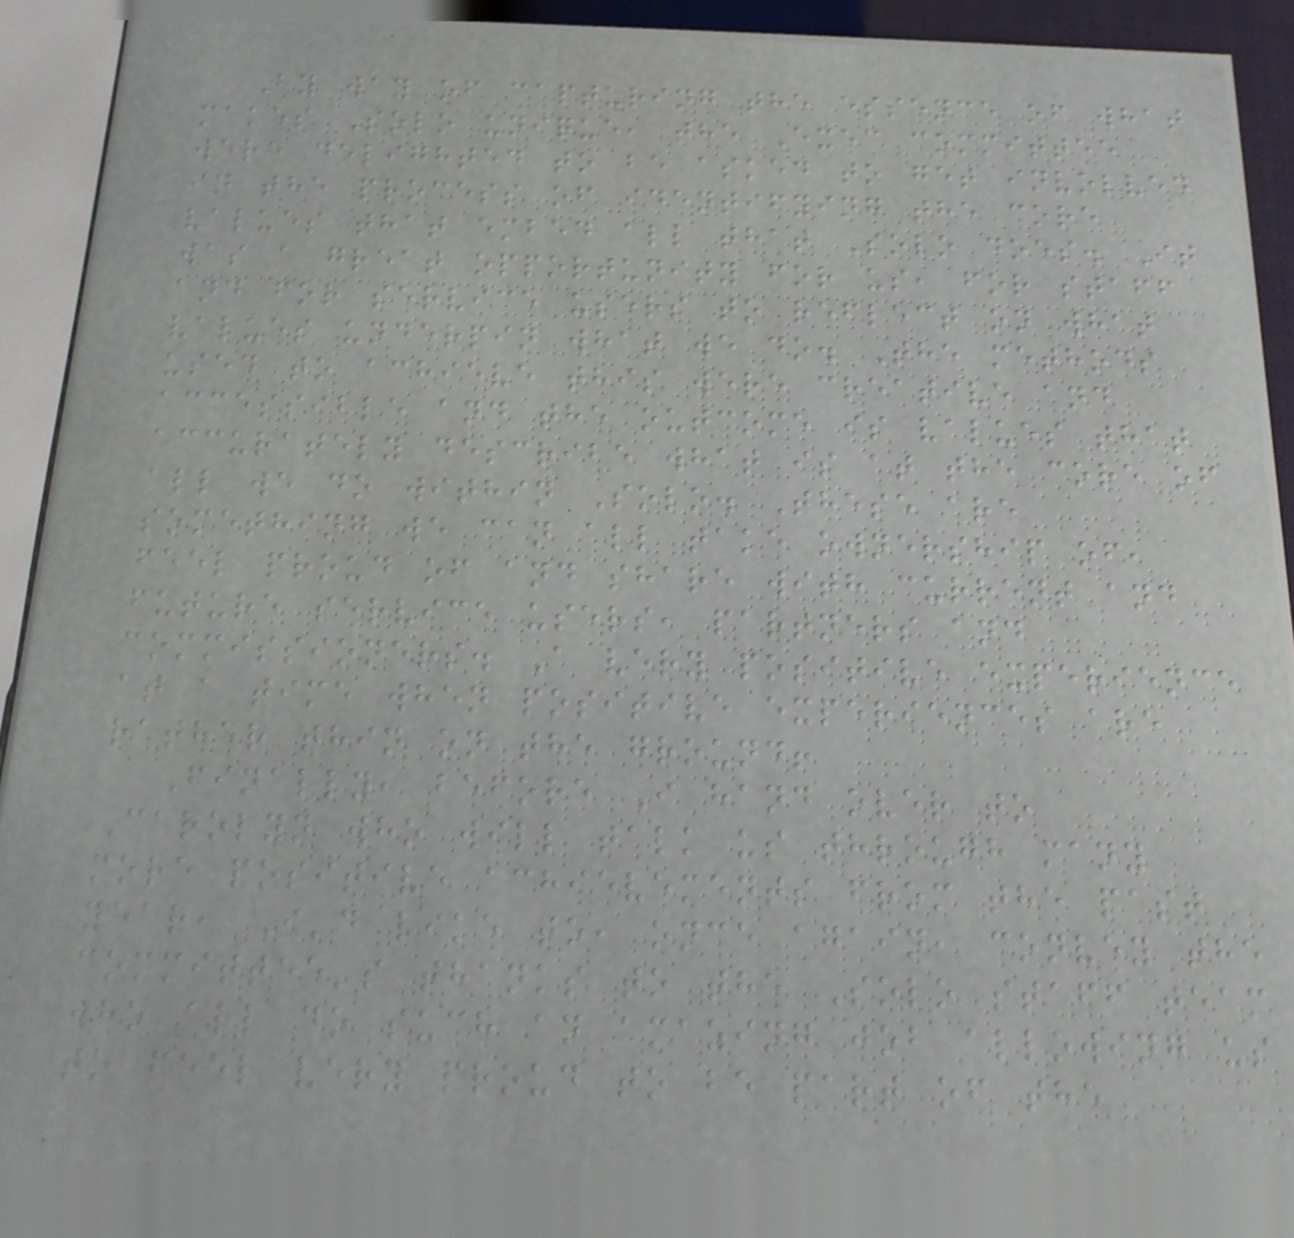By way of capturing the essence of what
makes Solo unique, the Exec committee
were delighted to be asked to get involved
in the process of identifying the core
values that embed all that Solo does. It
was a great opportunity for us, for staff
and for service users to reflect on what
values underpin what we do. The methods
used to achieve this were creative and
accessible and the outcome is values that
accurately describe what is at the core of
all we do within Solo. These are
something we can all take ownership of,
feel proud of and share with current and
future service users, partners and
commissioners. A very positive experience
at a time when positive experiences are
rather thin on the ground!
Finally, before I hand over to
Carolyn who will talk us through many
more positive achievements from the past
year, I'd like to, once again, convey the
committee's thanks to the Solo staff team
who all do such an amazing job allowing us
to feel very proud to be part of the
